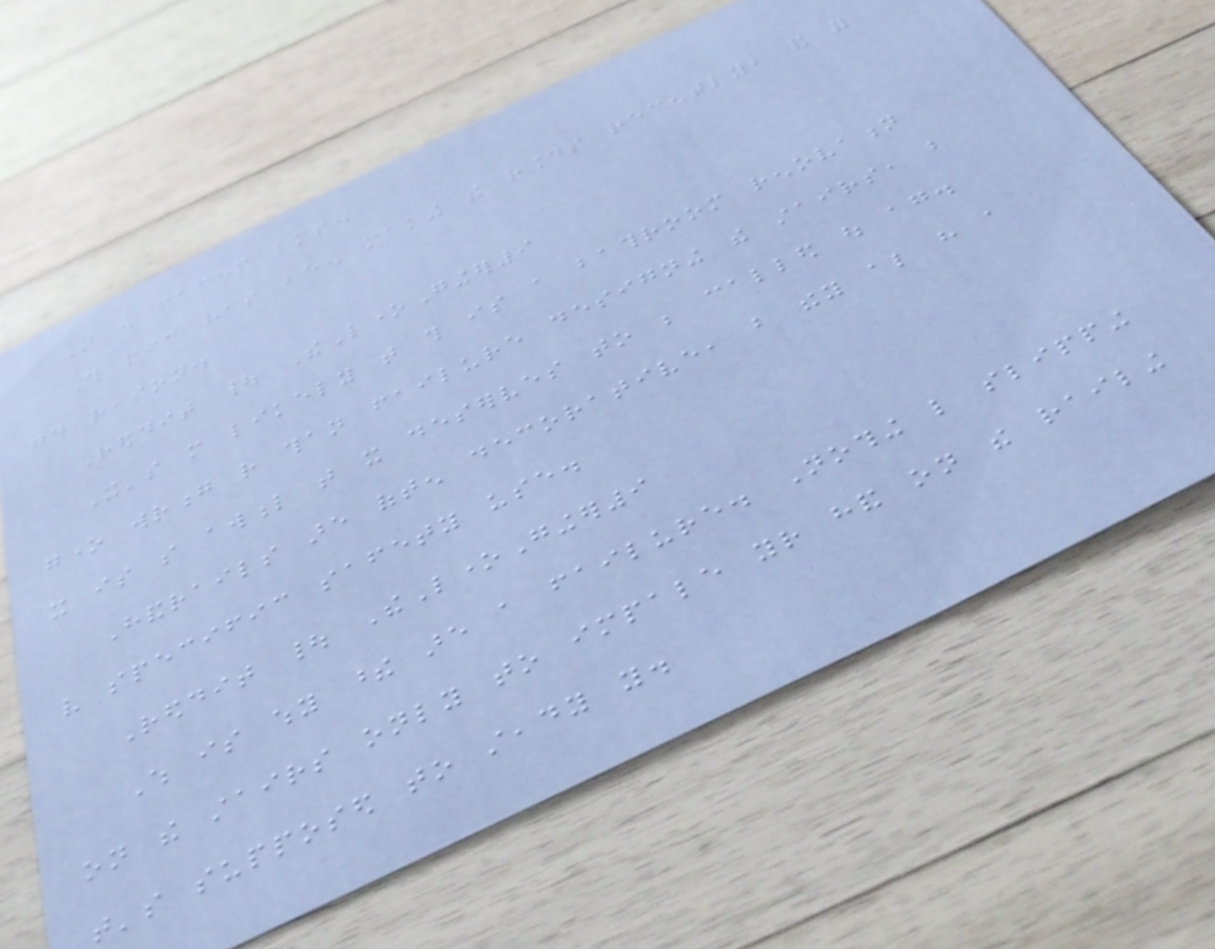Not enough facepalms.
This pic has been making the rounds recently, and for
good reason.
Reddit | TheLoneGinger9
It's more likely that this is a bathroom renovation
gone wrong rather than failure designing the stairs, but
it is so awful that it deserves to be called out again.
Handrails are often decorative, but they also have a
very specific safety use.
Reddit | TheLoneGinger9
Which is why these are a failure. Nothing like slipping
on the stairs only to impale your hand on the railing
that's supposed to steady you.
